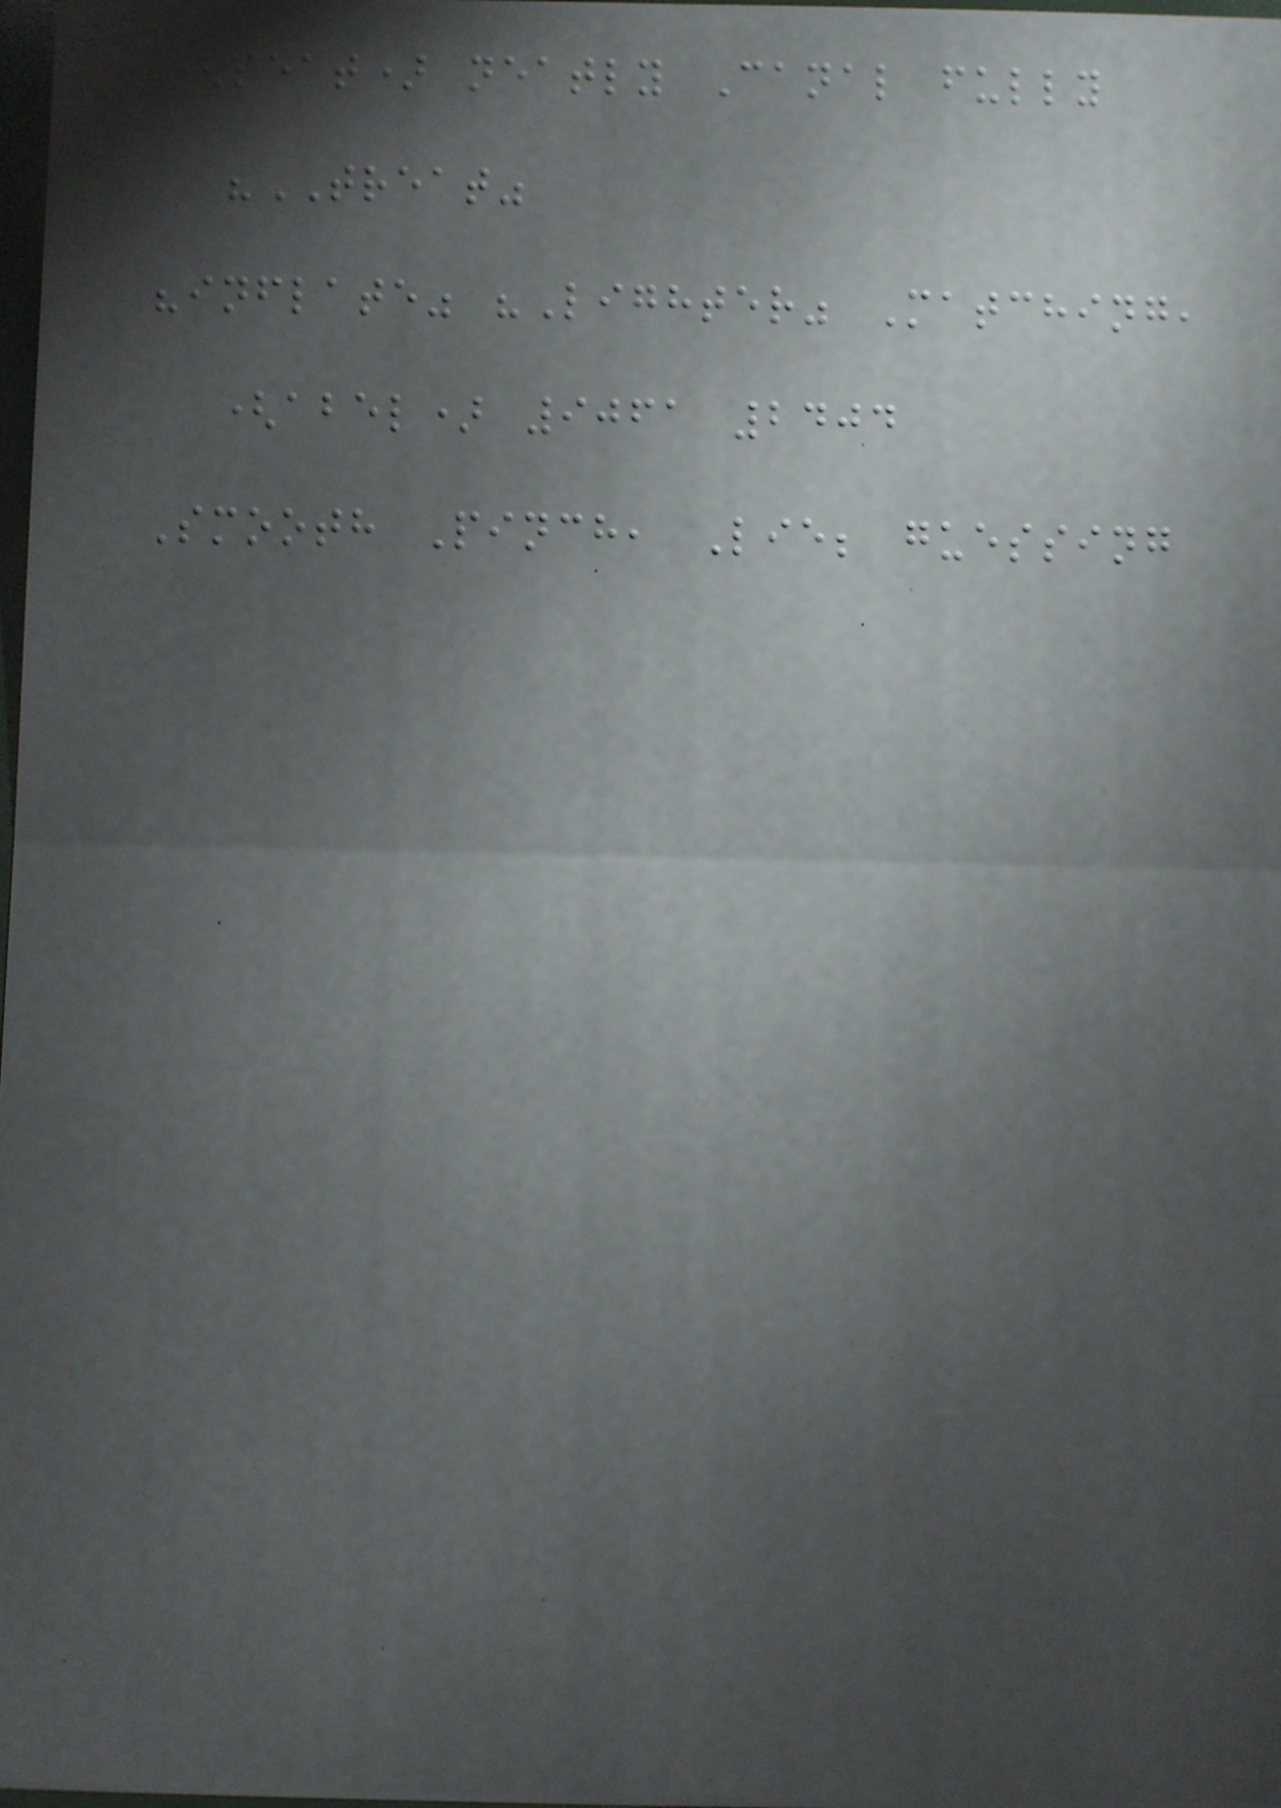(seat) neatly Canal fully
"TREAT"
"inflate" "Lighter" Matching,
(abel) 9061 2404
Smooth Pinch, Lie; guessing
